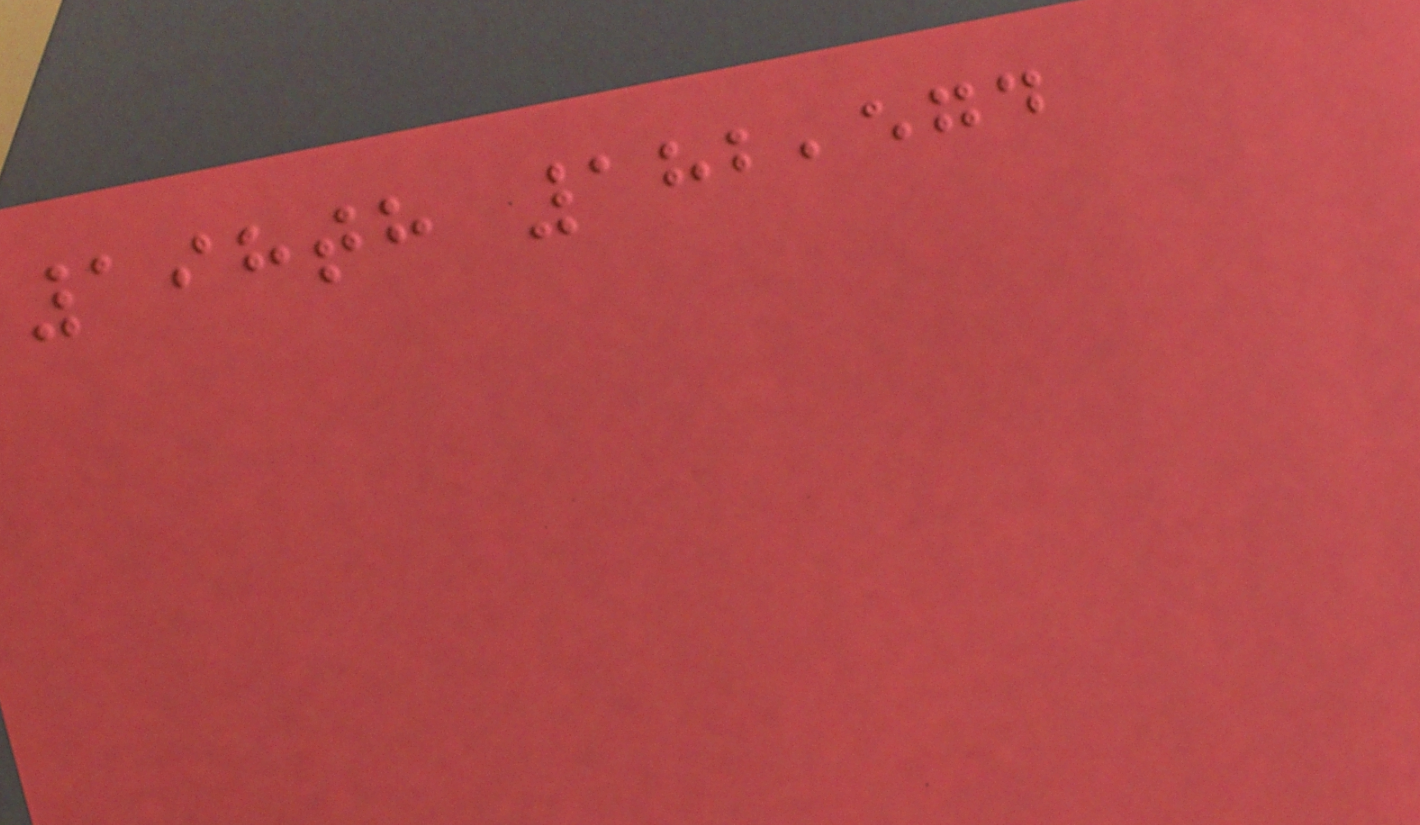198th 182,574
